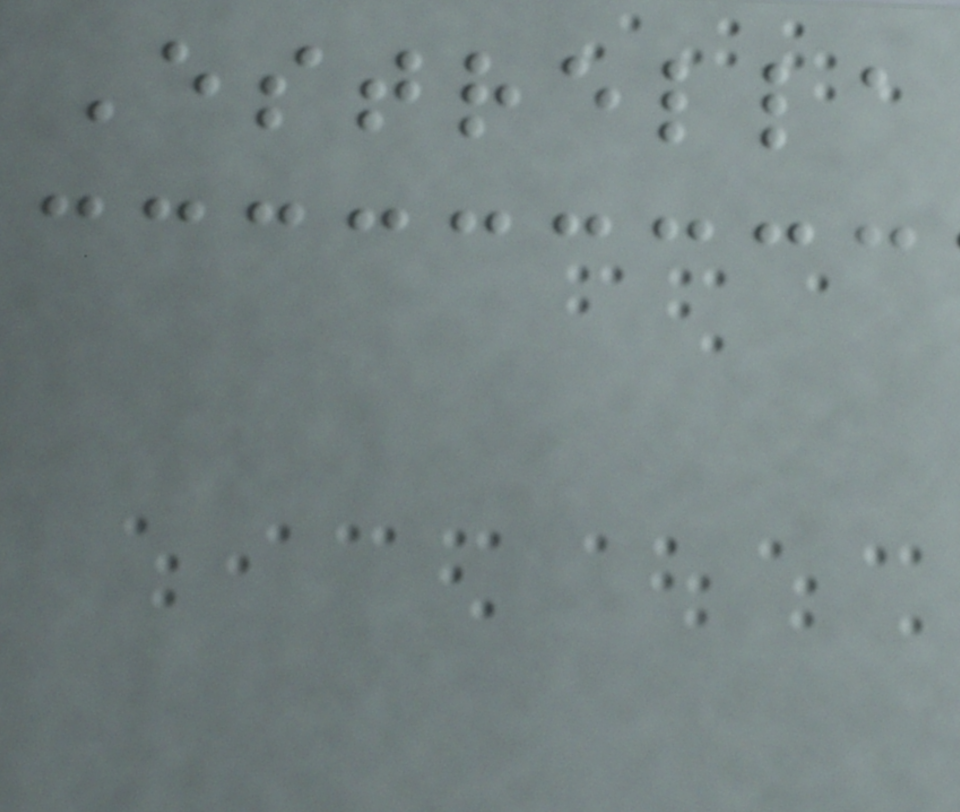Estrella
